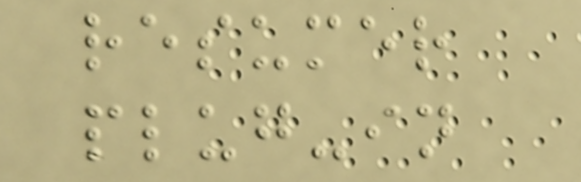resumer
plug-in
